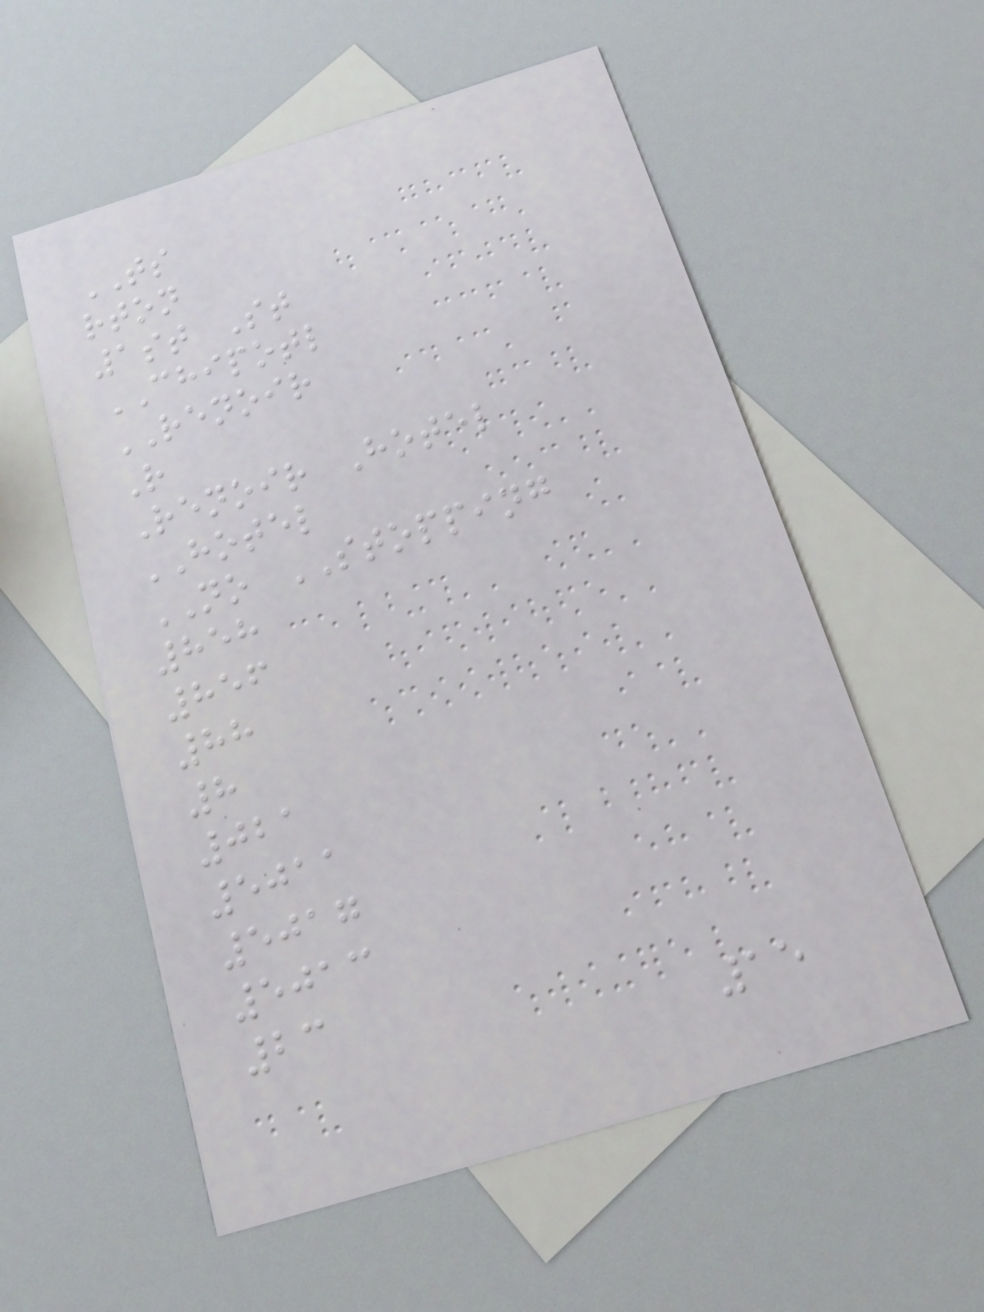TS
rton
1st St
CHIPOTL
RENOIR
R
Renoir Hotel
HOTEL
NO STOPPING
858
856
88
8
021
5011
5017
5013
23
15
